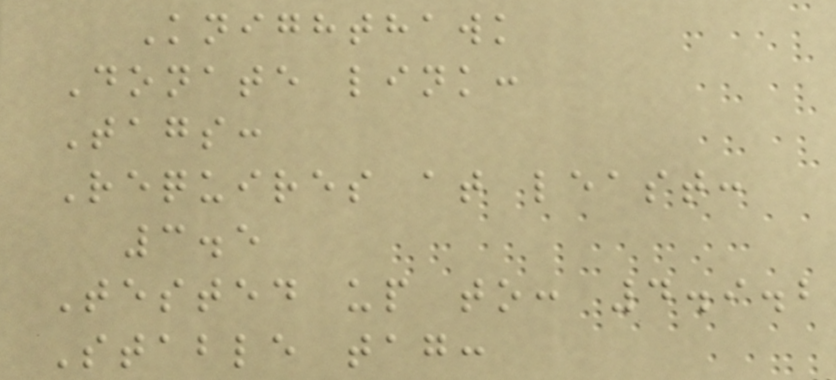Knighthawk
Donate link:
Tags:
Requires at least:
3.5
Tested up to: 4.9.2
Stable tag:
